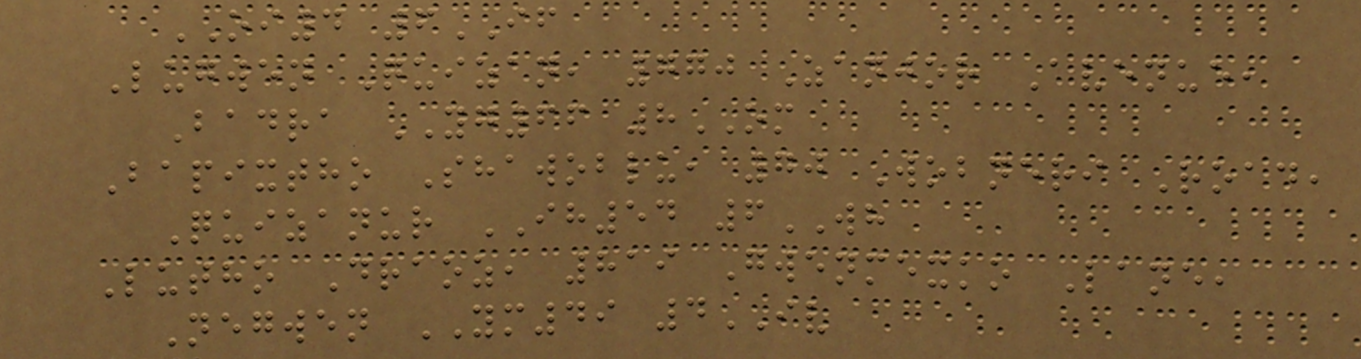OI4 6IF
Lugwen Quizan, 770 Zanjor Avenue,
Badra YG66 8OM
Bapixtho Shawoblu, 70 Wobneri Road,
Quizanur IH54 6WH
Lutho Draoz, 819 Gwenmexko Lane,
Negwen YM49 4IV
